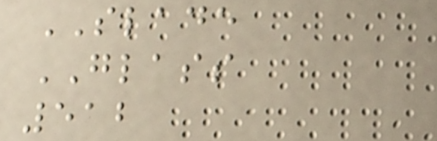SLADE
GLASS
512
